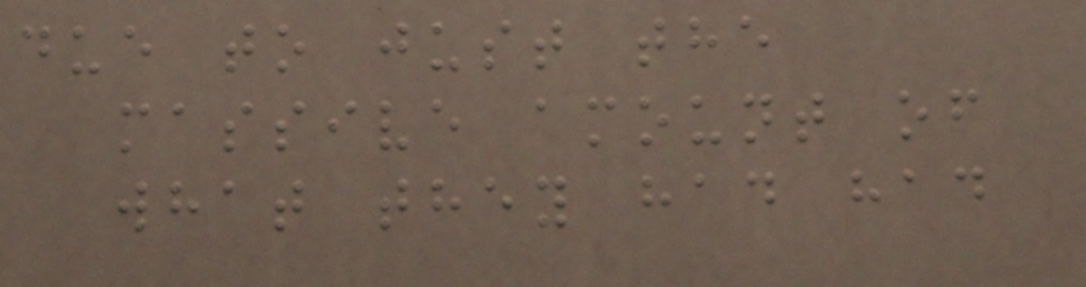due to just the
massive amount of
what they had had
